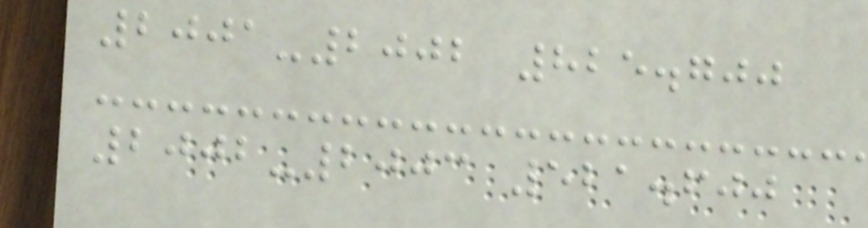2001-2002 825.700
2002-2003 521.600
